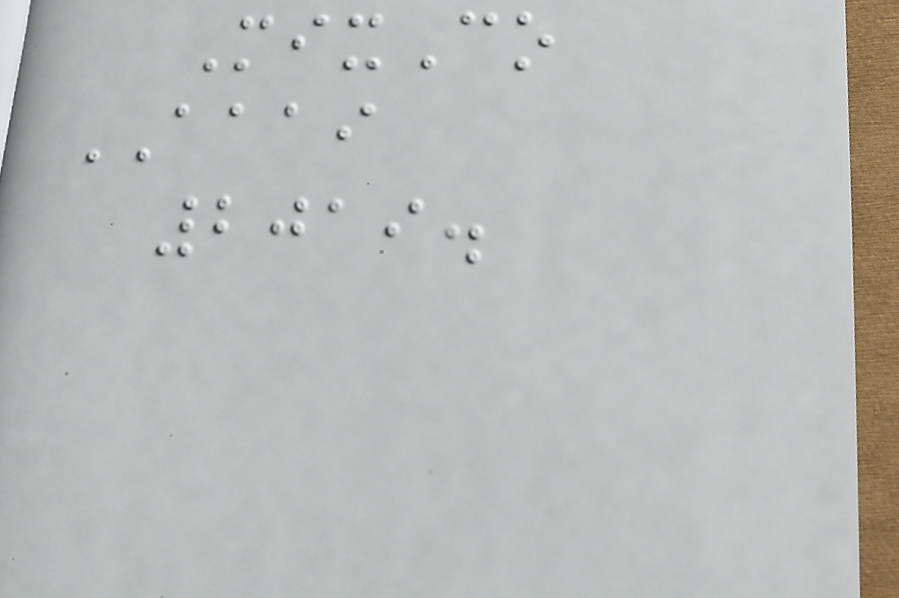MixCo
AAAI
2019.
